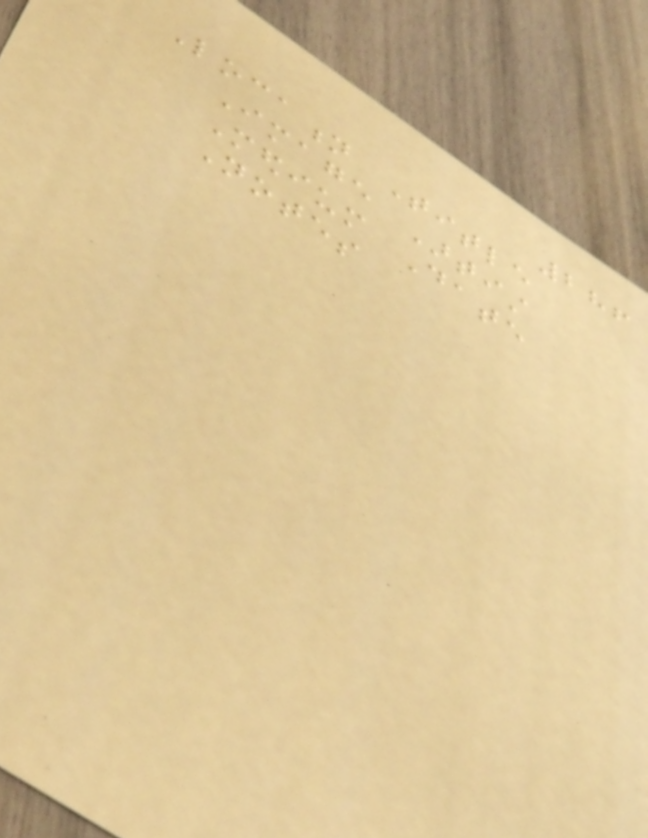286
Location Title
Image Artist
Medium Date
Notes
